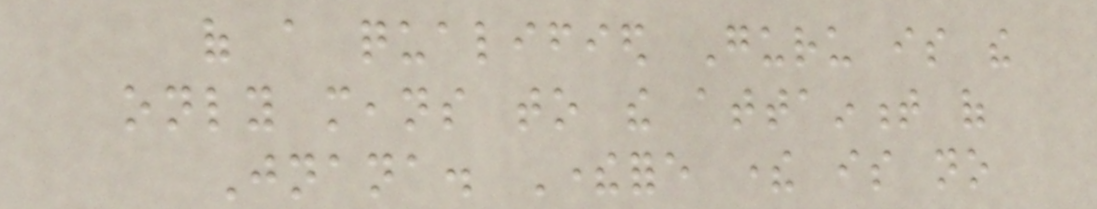of a qualified Guru is the
only means to the attainment of
Jnana. Therefore there is no
